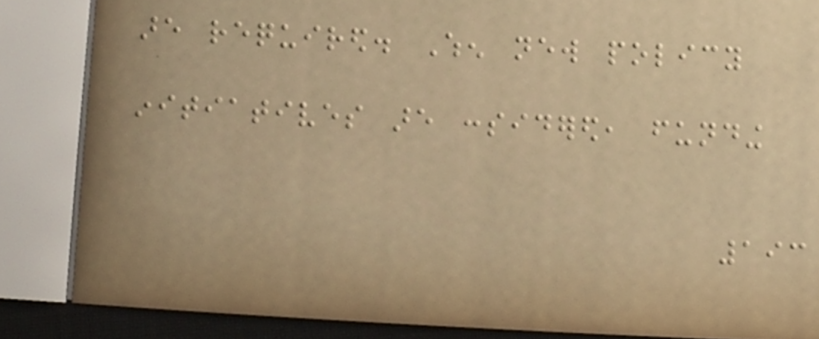are required. When new policy
initiatives are considered, funding
193
